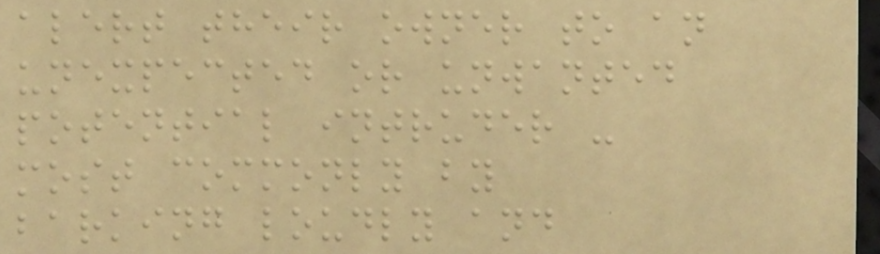alert their owner to an
unexpected or unwanted
potential intruder -
most commonly by
barking loudly and
